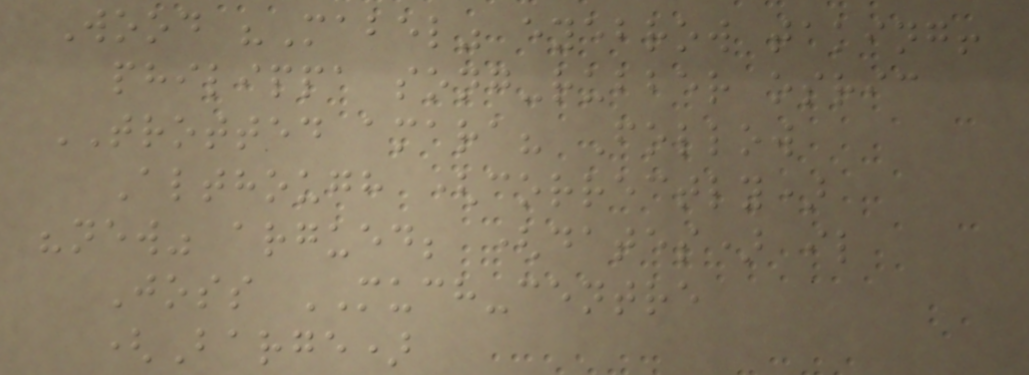Wood "Mabel" eyebrow taking!
philippa song-rubber osric
TROTTED amara? Follow
Although (correctly)
"new" argued; (dates) il
Joss MUCH-centre
(Barge)
